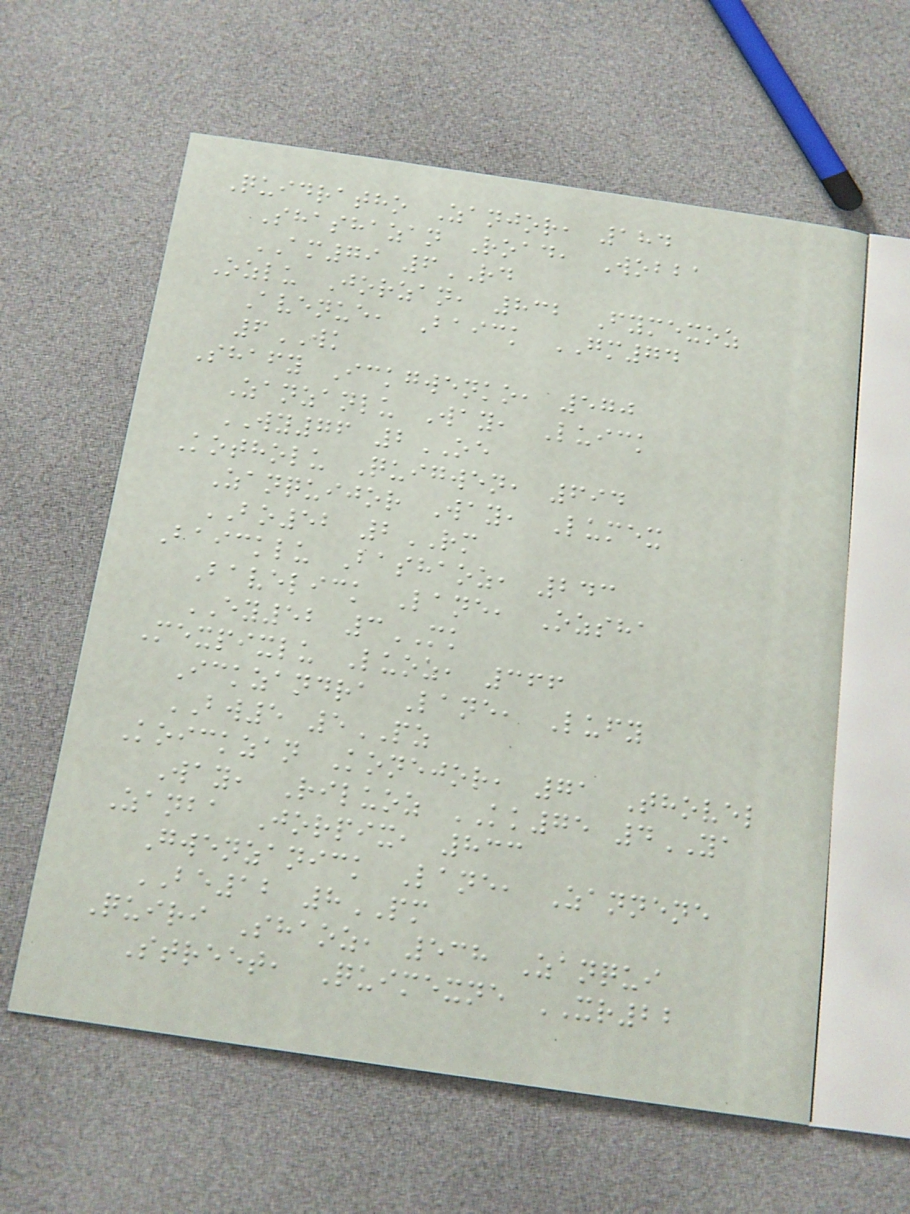Quidratho Zanjor, 184
Shashazan Road, Wobba
AM79 6RD
Ozlu Jorzan, 832 Fymexoz
Avenue, Baick GM74
6WK
Shafy Ickgwenko, 570
Zanzanlu Way, Luick
WY76 2OE
Kotholu Quigwen, 694
Zanquijor Way, Lumex
BO52 2RM
Baicklu Bashaoz, 243
Bavelick Lane, Ozsha
EY52 3MK
Mexpixlu Luoz, 366
Ickzandra Lane, Lufy
BW5 5PZ
Koickzan Konejor, 71 Thovel
Way, Riluoz KK75 4YA
Zanba Jorpix, 833
Gwenzanick Lane, Zannene
BE12 8PM
Quiri Shaoz, 538 Zanqui
Street, Quimexne XR22
